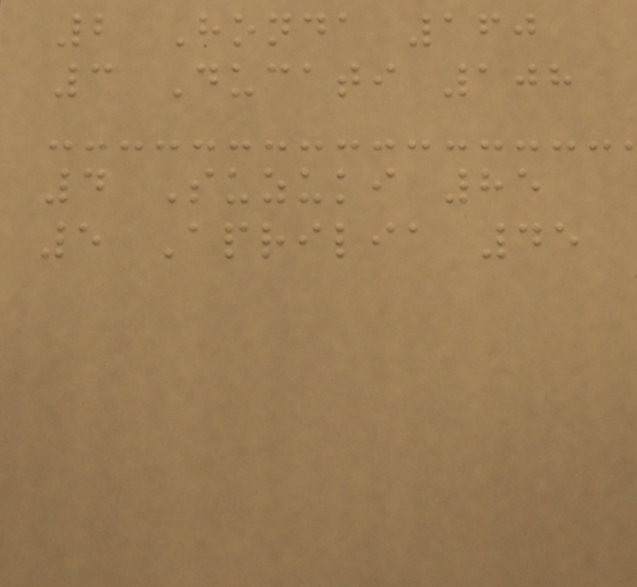2 Honda 160
3 Ducati 108
4 Suzuki 85
5 Aprilia 45
